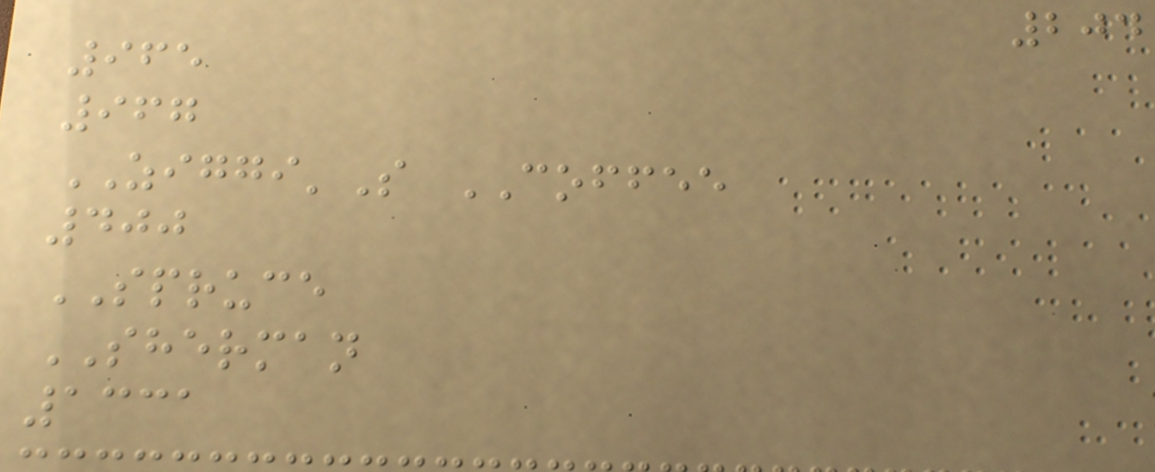204
965
967
ZIGGI'S COFFEE
400
SPRUCE
SHERMAN
1331
